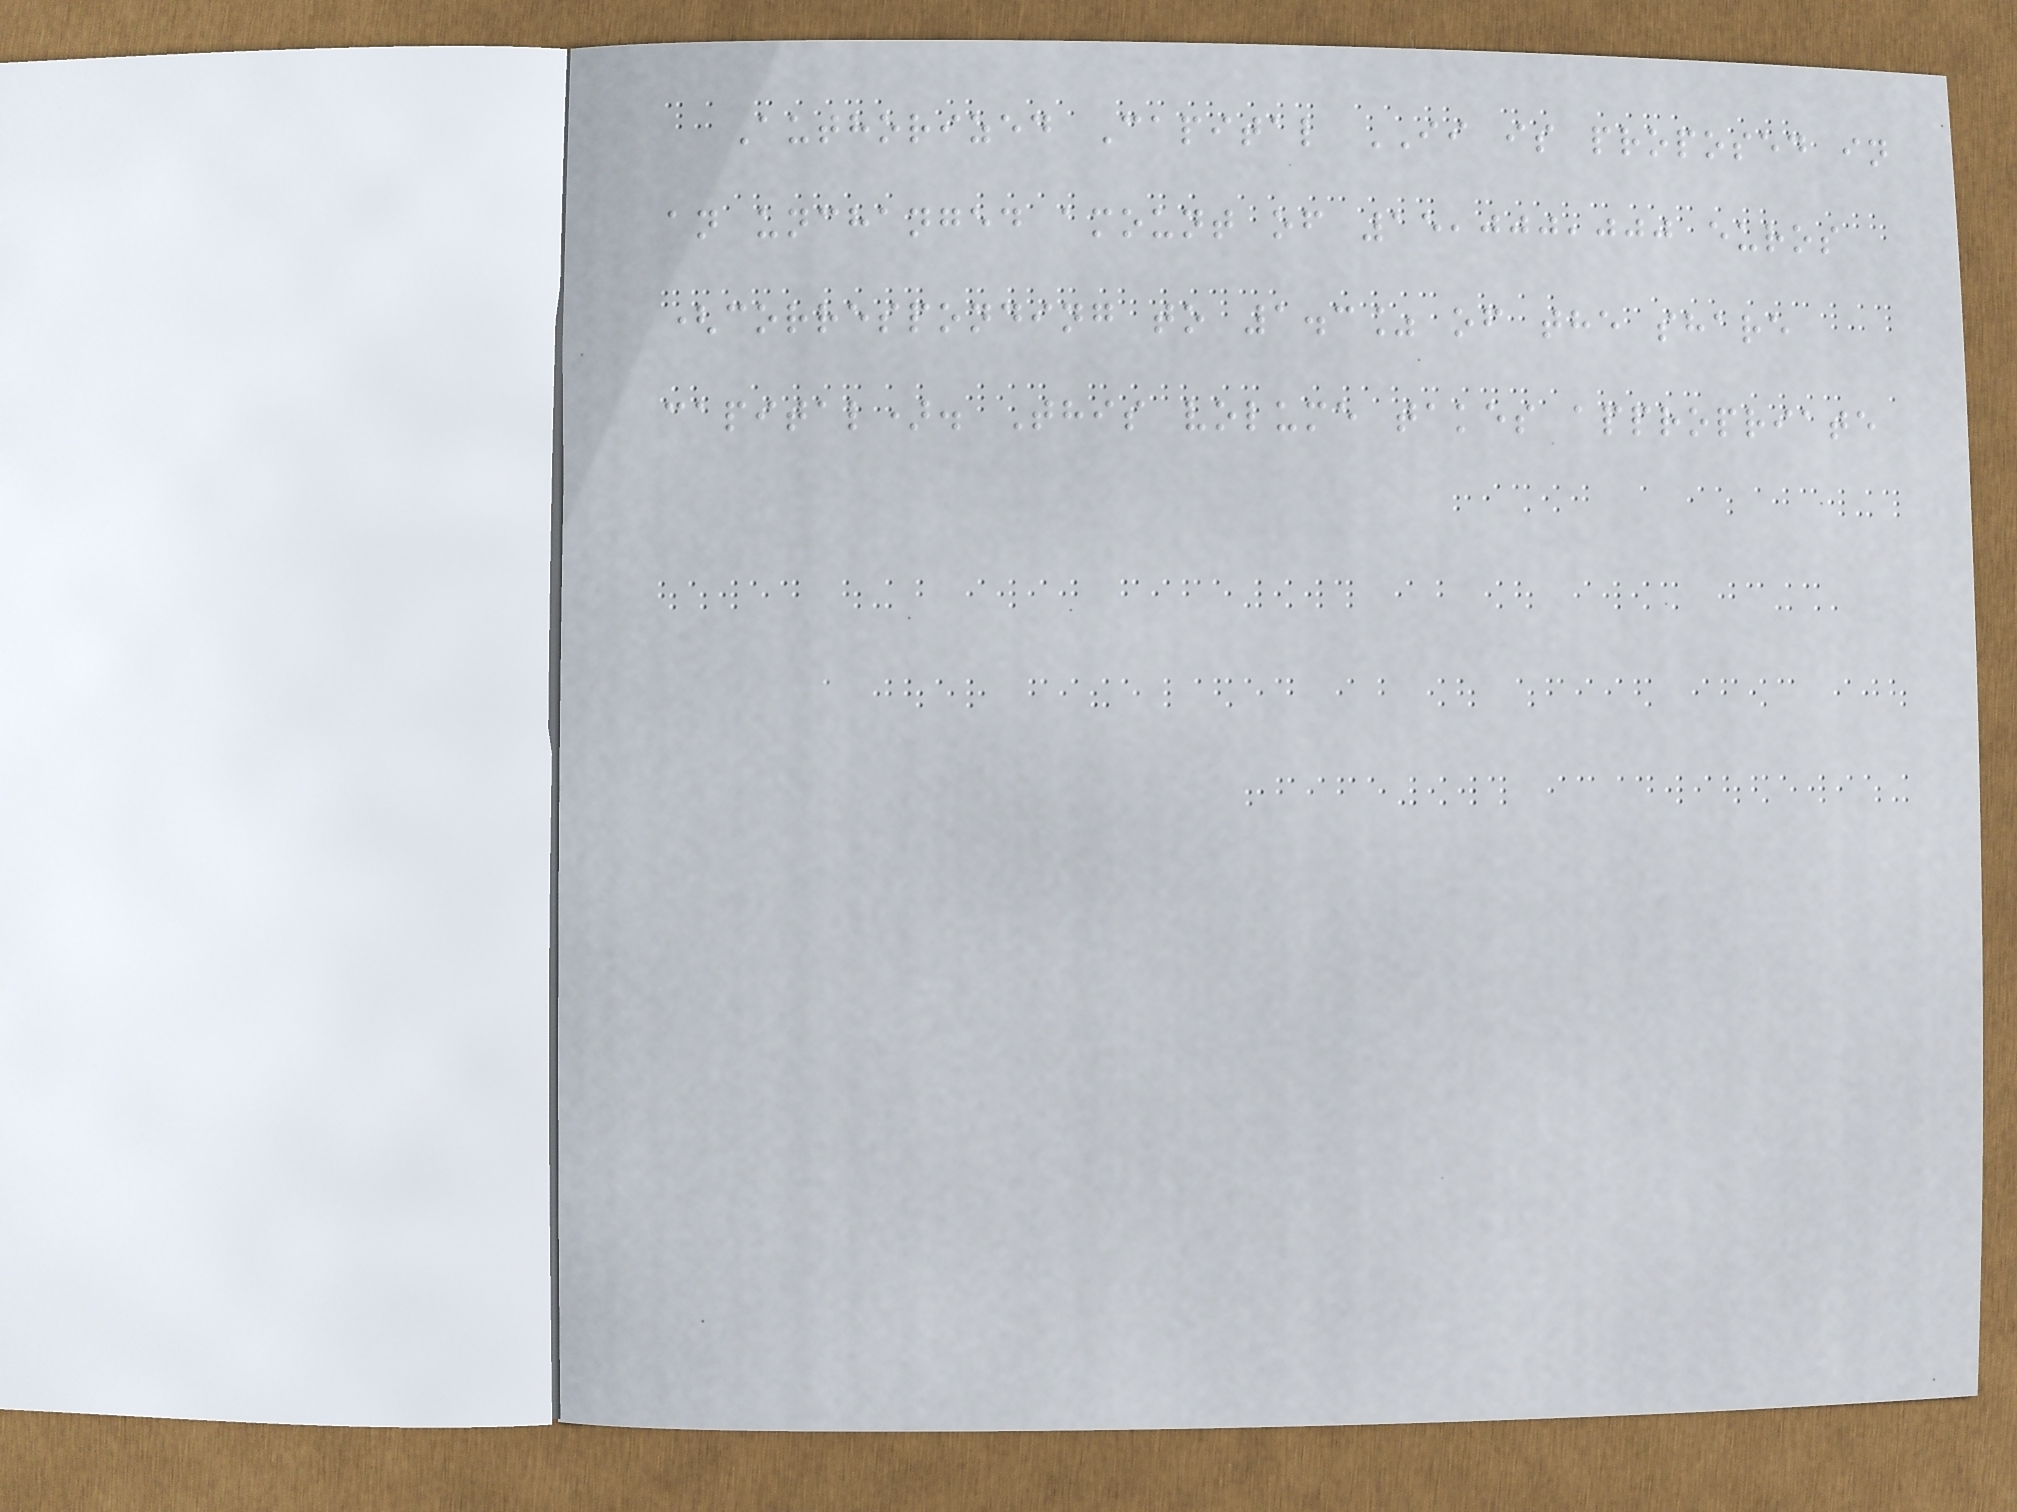Authorized Capital II is proposed in
an unchanged amount of 15,000,000 euros
(corresponding to 1.3% of the share
capital). This volume takes appropriate
